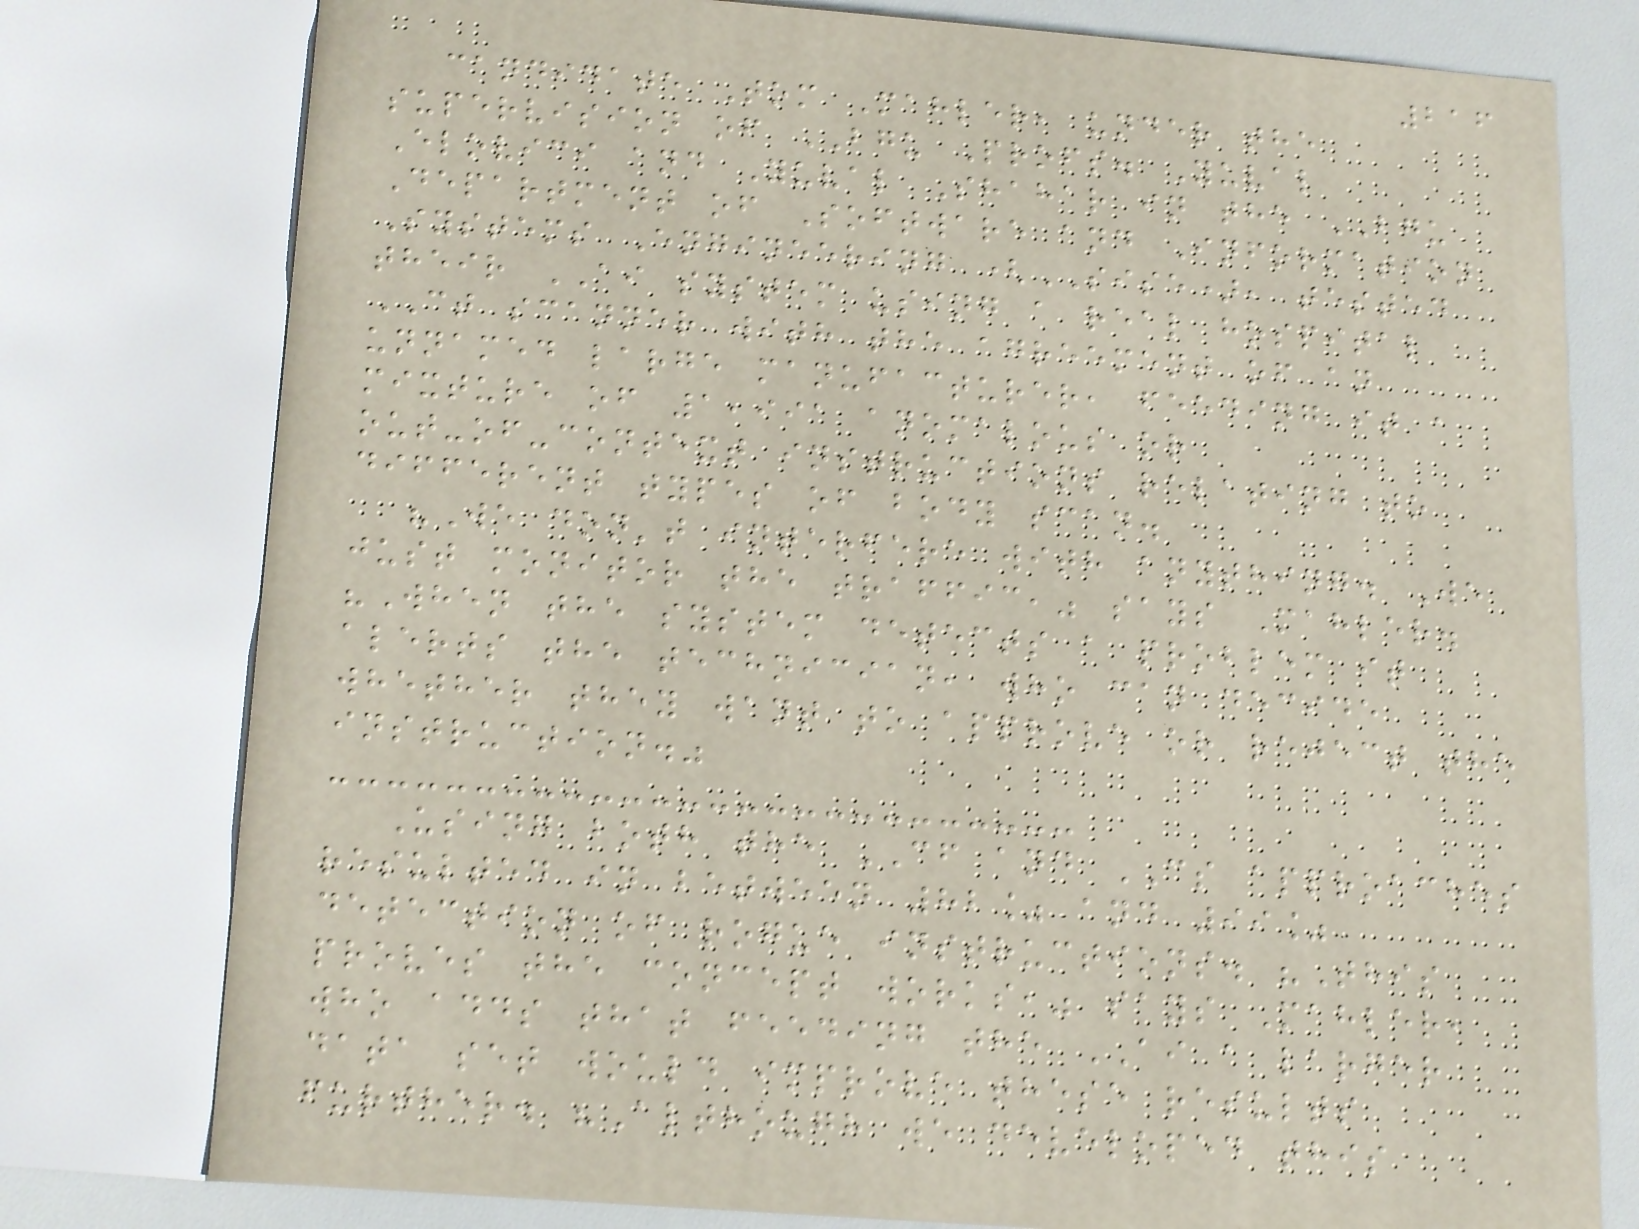216
candidate Tom Mahler, under the
supervision of BGU Profs. Yuval
Elovici and Yuval Shahar in the BGU
Department of Software and Information
Systems Engineering (SISE), tested
their AI system using a real hospital
CT scanner with the agreement of an
unnamed large manufacturer, feeding it a
mixture of 1,991 anomalous or
out-of-context instructions relating to
different types of body scan.
"We don't interfere with anything. We
just monitor the traffic," says Mahler.
"When the system detects a problem it
alerts the technician, who can decide
whether they want to approve or reject the
instruction."
Using both the CF and CS approaches
resulted in between 82% and 99%
detection of rogue instructions. "This
proves the concept works," says Mahler,
who adds that feeding the AI a larger
data set would improve these results
further. "Although we developed this
